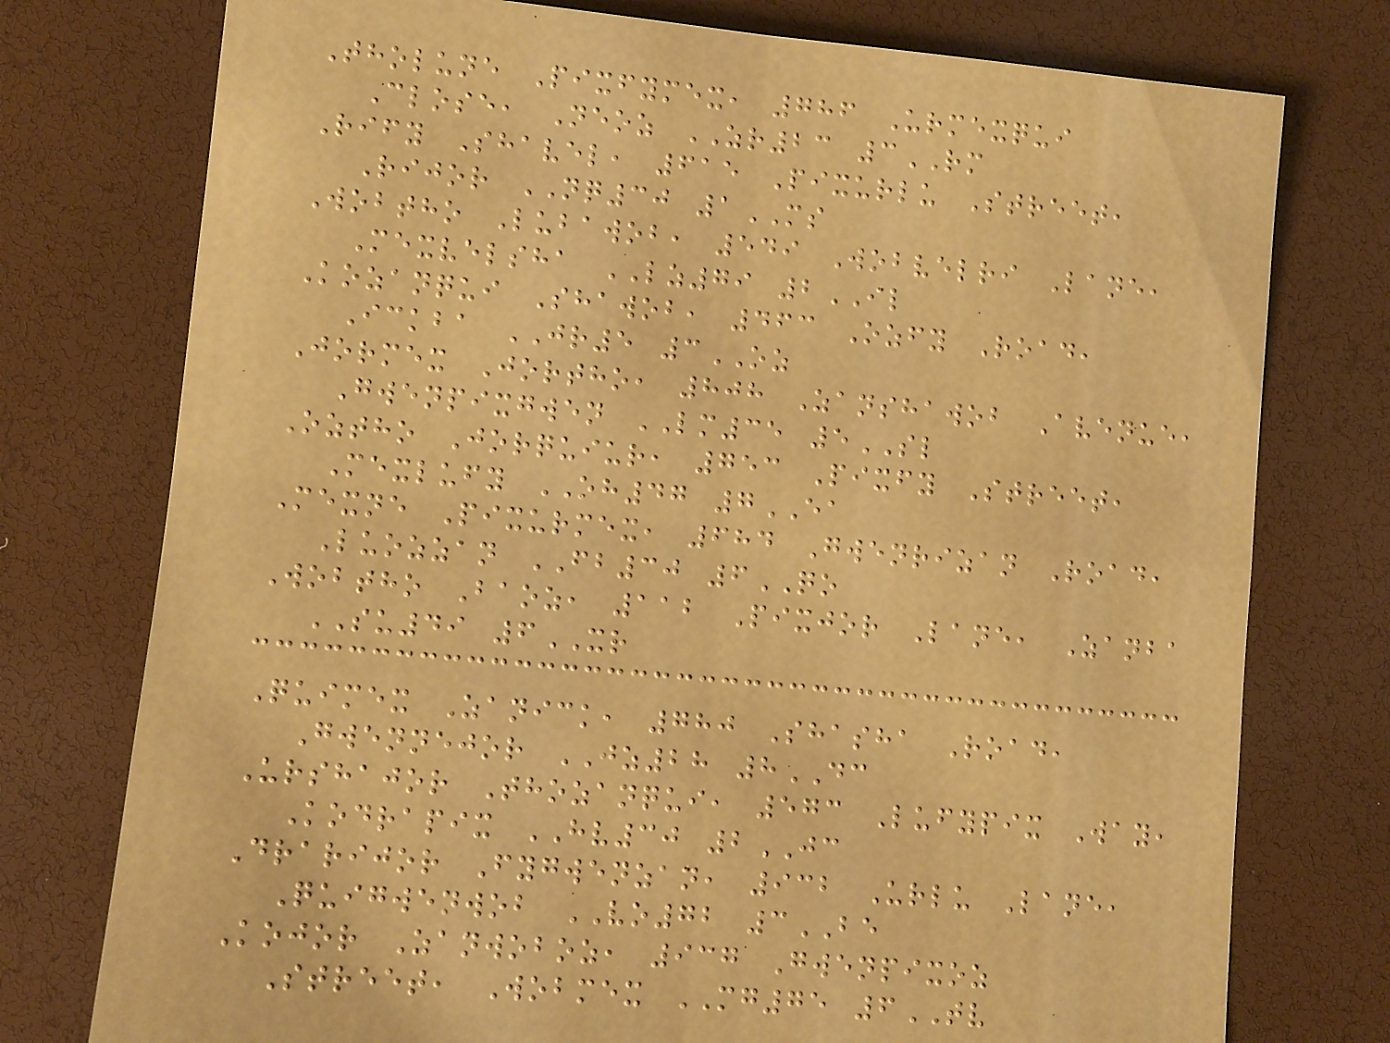Tholune Pixfymex, 786 Urmexqui
Close, Neoz ZR23 3RM
Rify Shavel, 615 Pixurlu Street,
Rijor NQ30 1MS
Wobtho Lubawob, 549 Wobvelri Lane,
Mexvelsha LZ79 2IL
Kozanqui Shawob, 463 Ozfy Road,
Ickba JR5 3OZ
Jormex Jortho, 808 Zanshawob Avenue,
Gwenpixgwen LM35 5SL
Oztho Jorquiur, 753 Pixfy Street,
Mexlufy OH47 7EA
Mexne Pixurmex, 684 Gwenrizan Road,
Luozzan FB30 6QO
Wobtho Baoz, 112 Pixjor Lane, Zanba
SU49 6XR
Quimex Zanick, 780 Shasha Road,
Gwennejor JZ28 8DC
Urshajor Thozanqui, 573 Lufypix Way,
Kodrapix HV30 2JC
Drarijor Fygwenzan, 932 Urlu Lane,
Quigwenwob VO72 3BE
Kojor Zanwoboz, 937 Gwenpixoz
Street, Wobmex MG75 6TV
